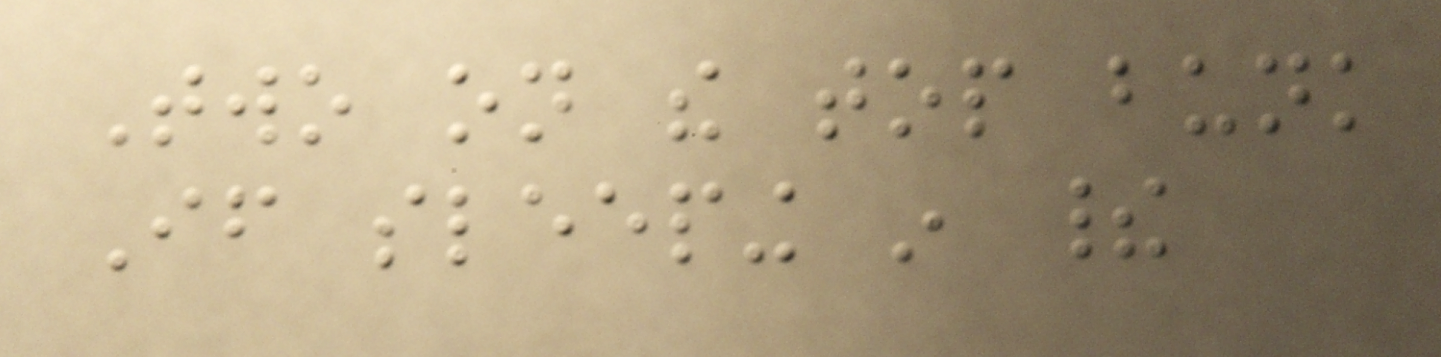Two on the top bunk
If sleeping in their
